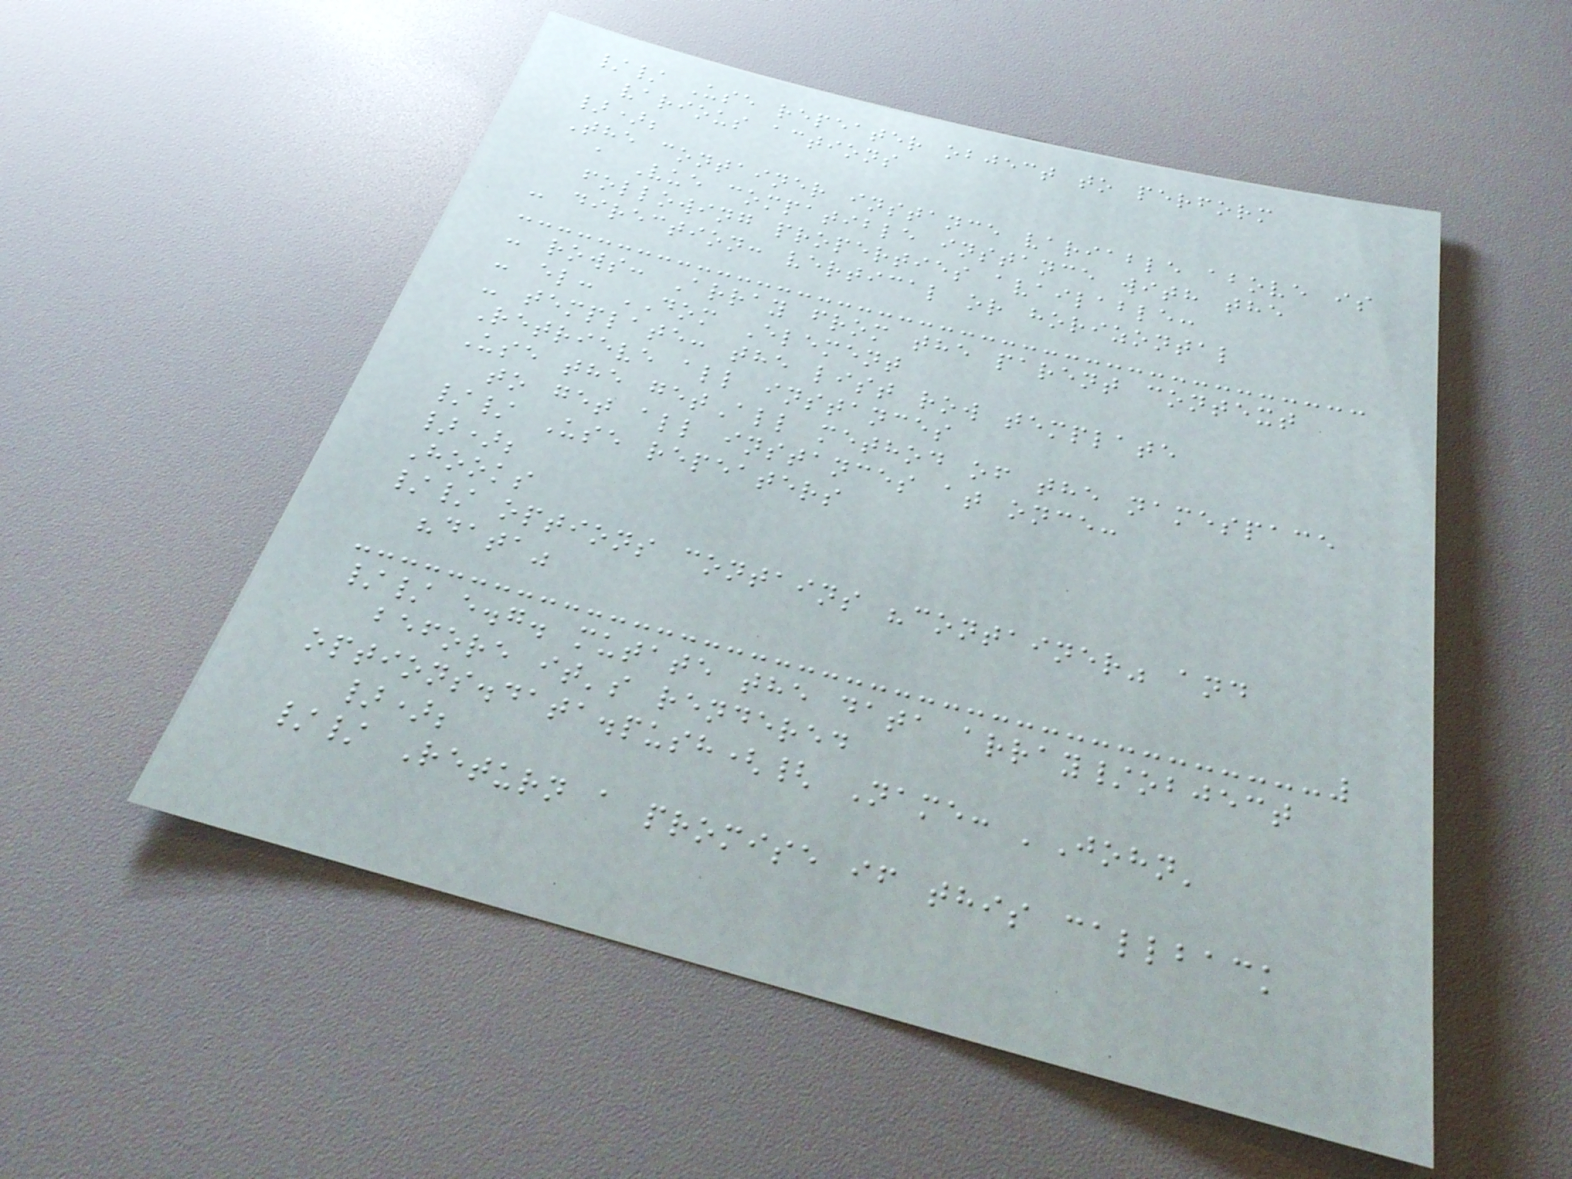// Use repeater object to perform
various actions
});
The container instance variable above is
a Vue compatible instance with the
following properties available:
- direction: vertical or horizontal
- rows: Array from the parent context
- el: DOM Element
- template: the list row template
Retrieve all instances
Use the getAll method of the namespace
to get all instances at once:
// Use repeaters
});
Hooks
// options contains "container" and
"data"
// e.g. mutate the data array/object
before it's rendered
options.data.push({ Name: 'John'
});
// Return a promise if this callback
